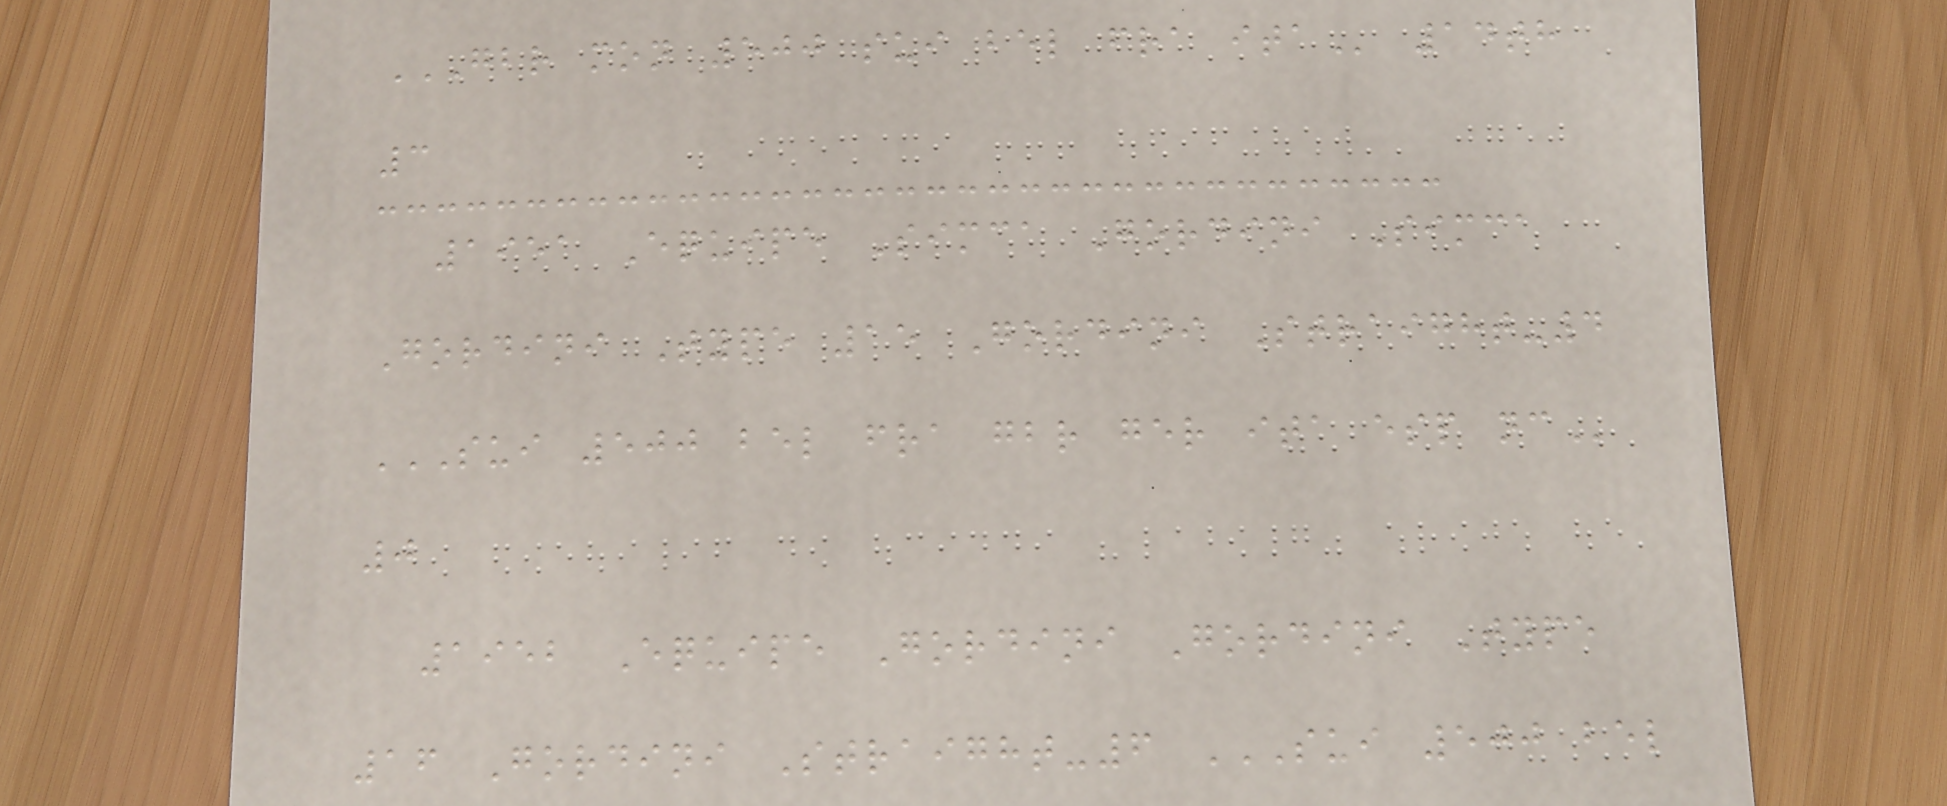GBR MON 500 SUI BEL FRA ITA 14th
3
1951 Equipe Simca Gordini Simca
Gordini Type 15 Gordini Straight-4
SUI 500 BEL FRA GBR GER ITA ESP NC
0
1952 Equipe Gordini Gordini Type
16 Gordini Straight-6 SUI 500 BEL
